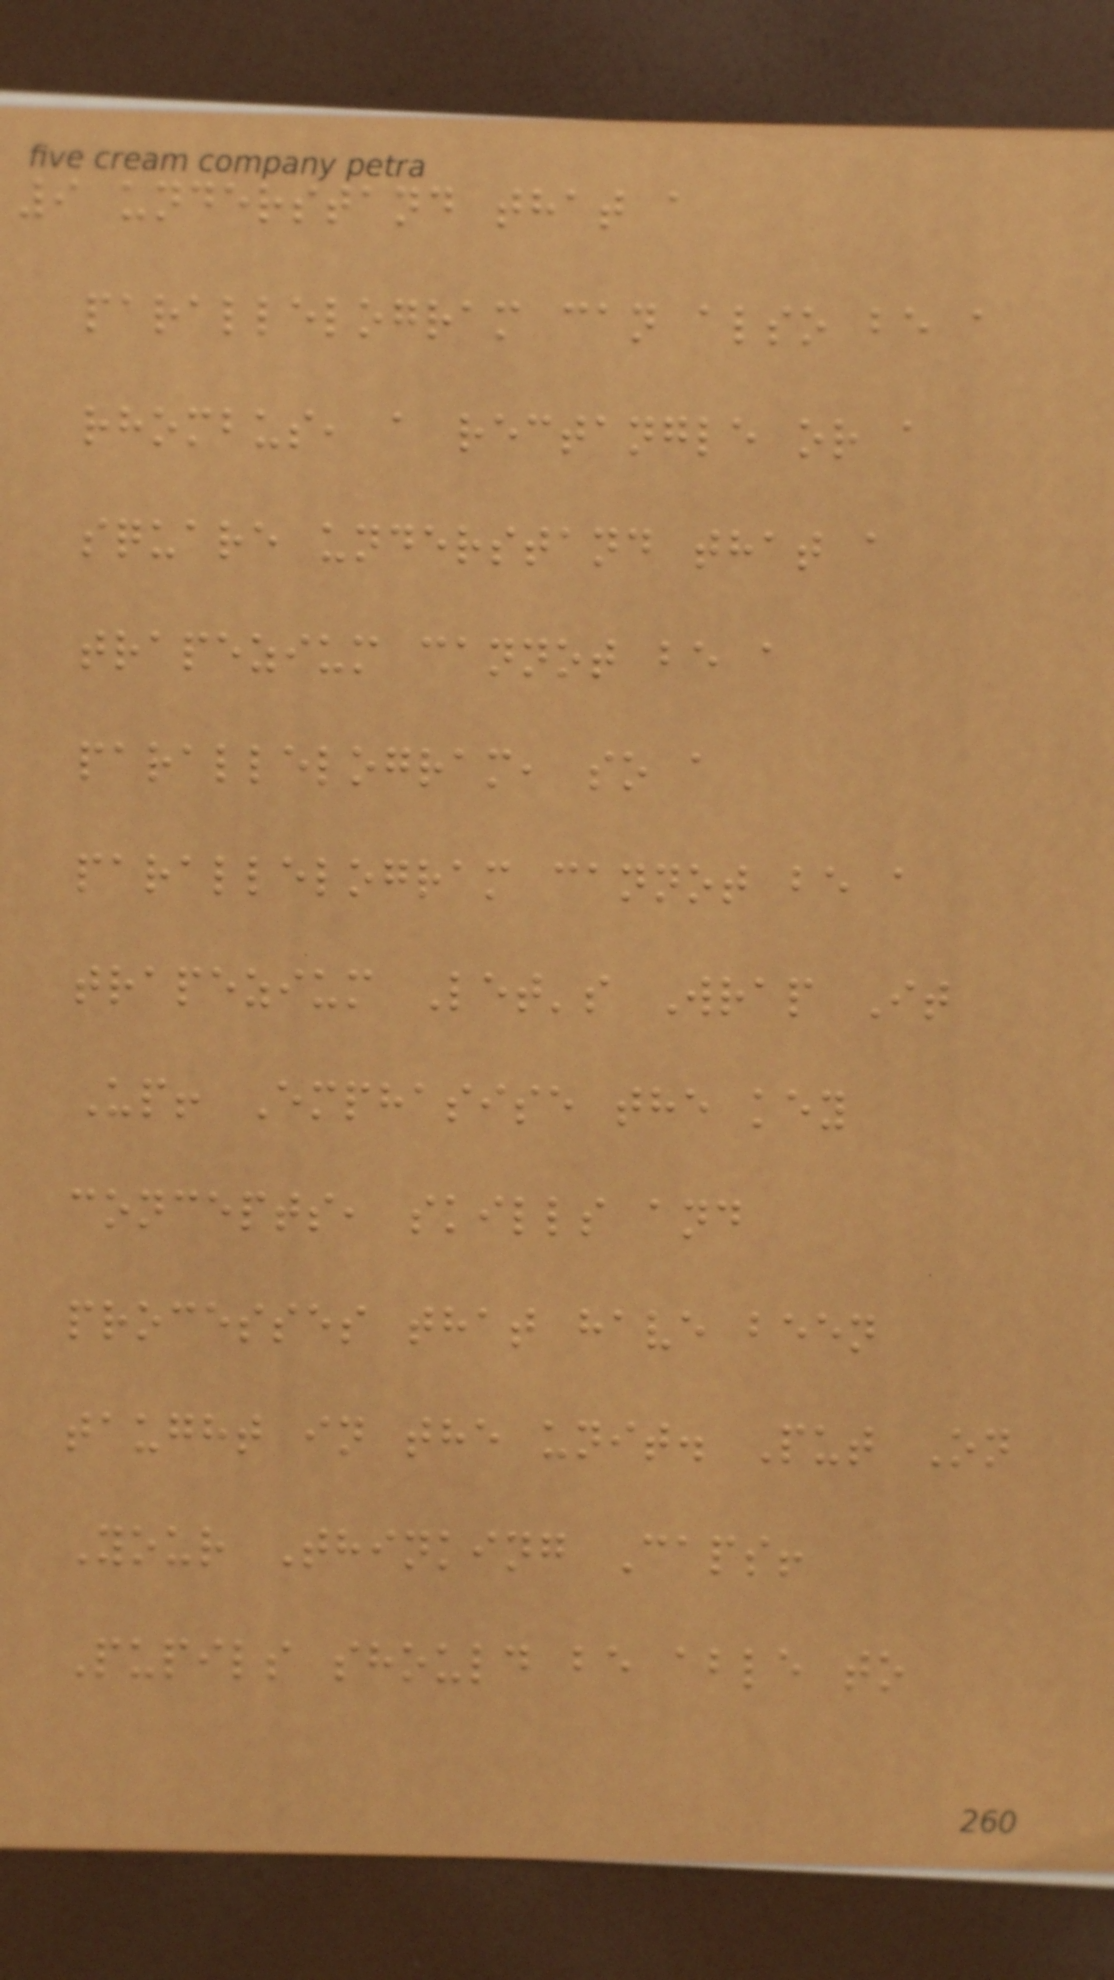9 understand that a
parallelogram can also be a
rhombus, a rectangle or a
square understand that a
trapezium cannot be a
parallelogram, so a
parallelogram cannot be a
trapezium Let's Wrap It
Up! Emphasise the key
concepts, skills and
processes that have been
taught in the unit. Put On
Your Thinking Caps!
Pupils should be able to
